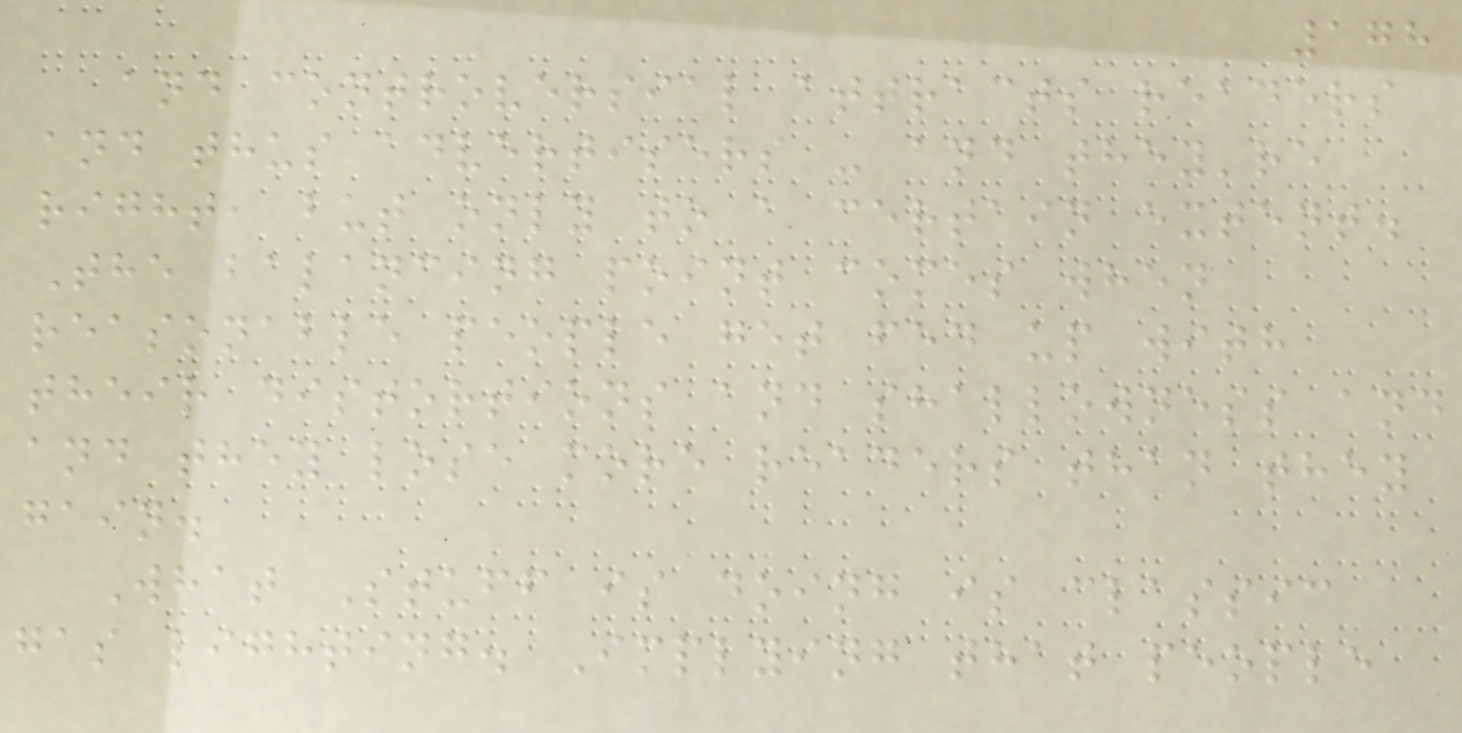178
and controversial attracts readers
and thus advertisers - and they're
right, but only to a certain extent.
The balancing point comes when
reasonable people get fed up with
their distortions and shallowness and
and they lose more readers than they
gain.
What Stuff is doing is classic
gas lighting. Implying that people
